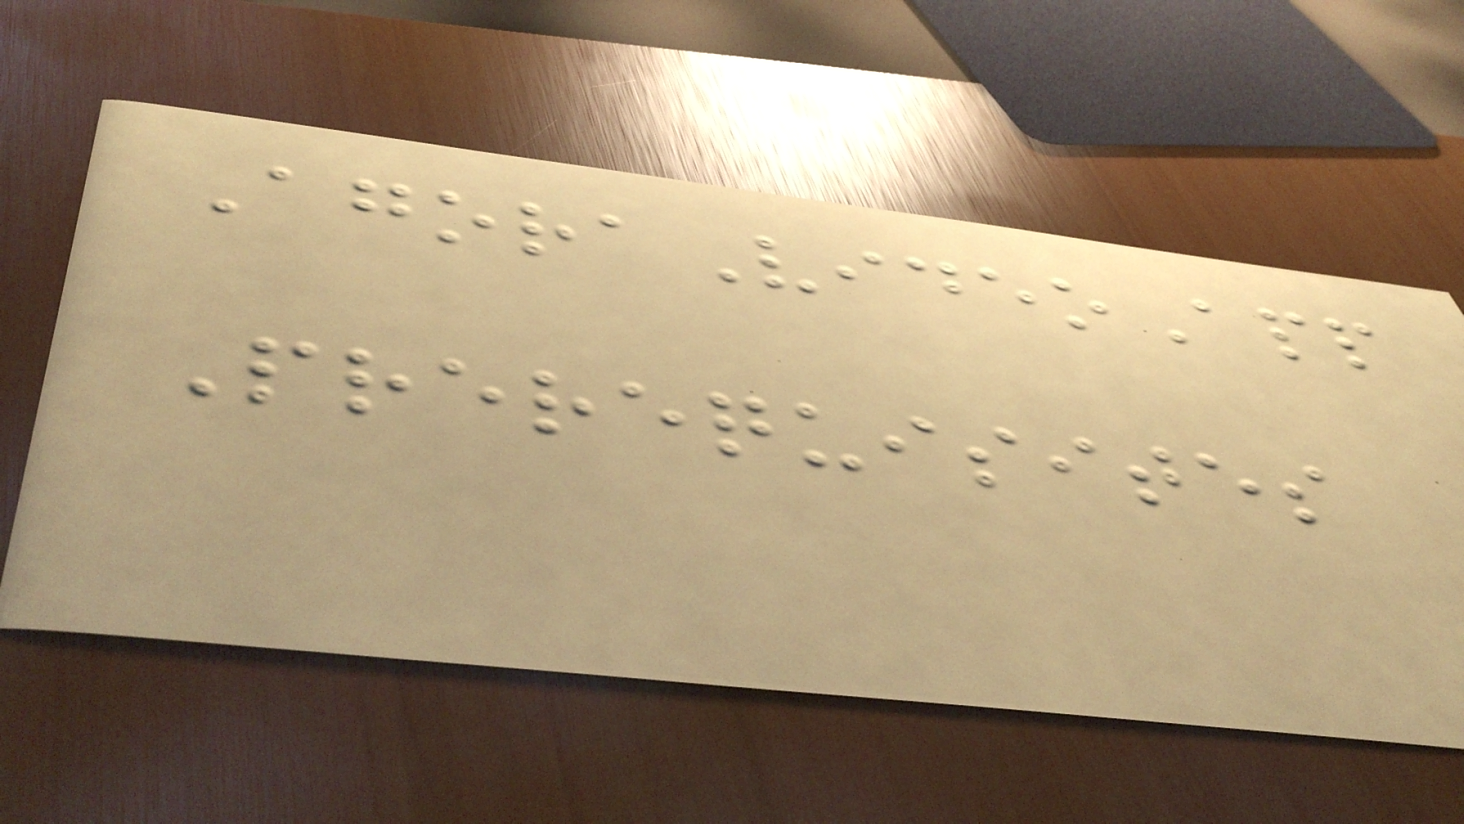AgoraVideoApp
Prerequisites
